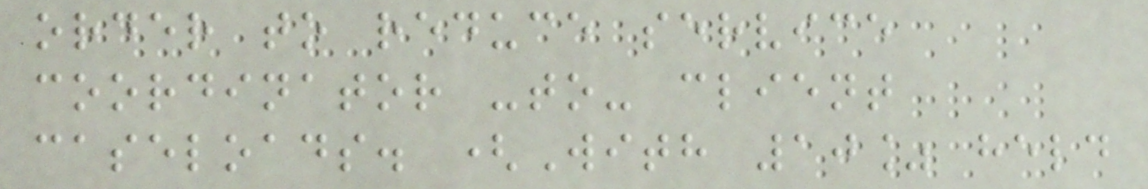order to reduce service
coordinator -to- client
caseloads. (With 10% held
